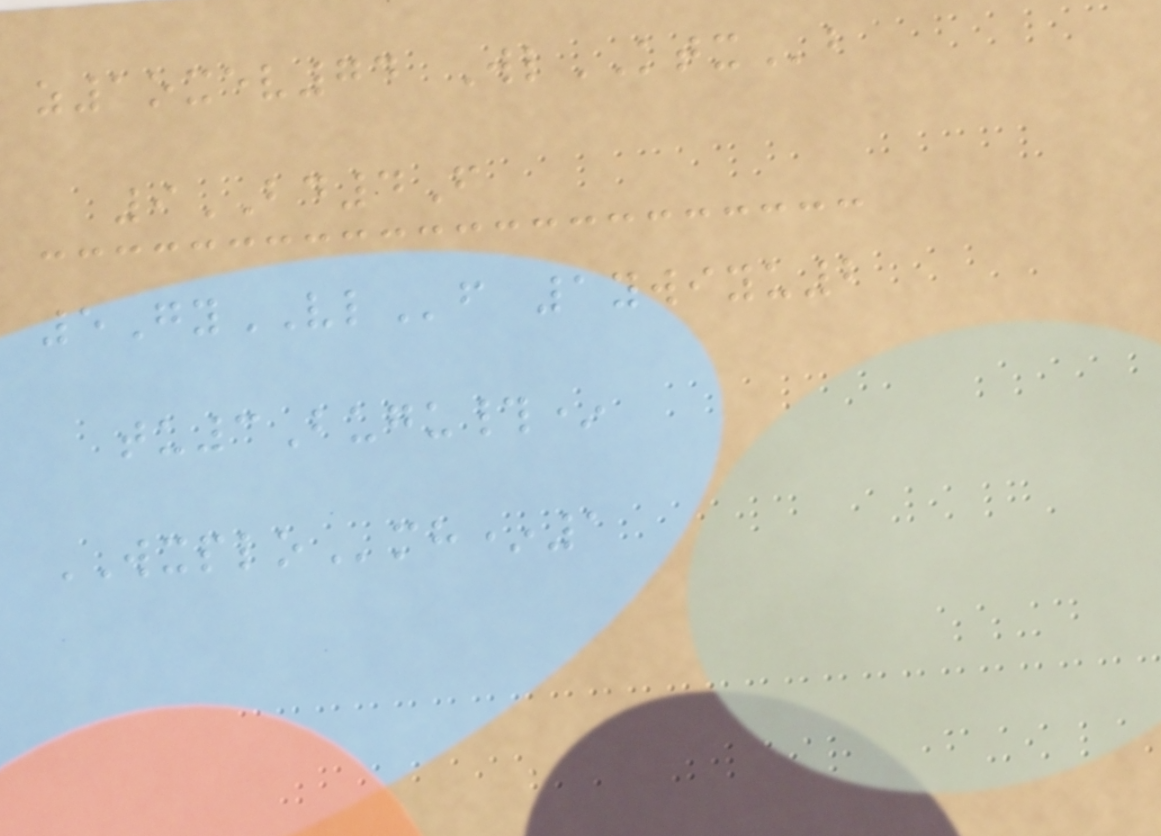z1oxev74 WlKTXb
9BD4F
5GyVLf 1ywiyu2
tu3Bugu#*
WXPLOmh*1
